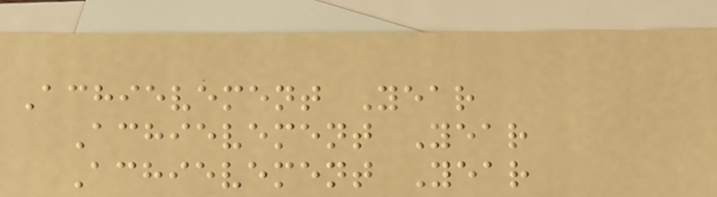Achievement Year
Achievement Year
Achievement Year
